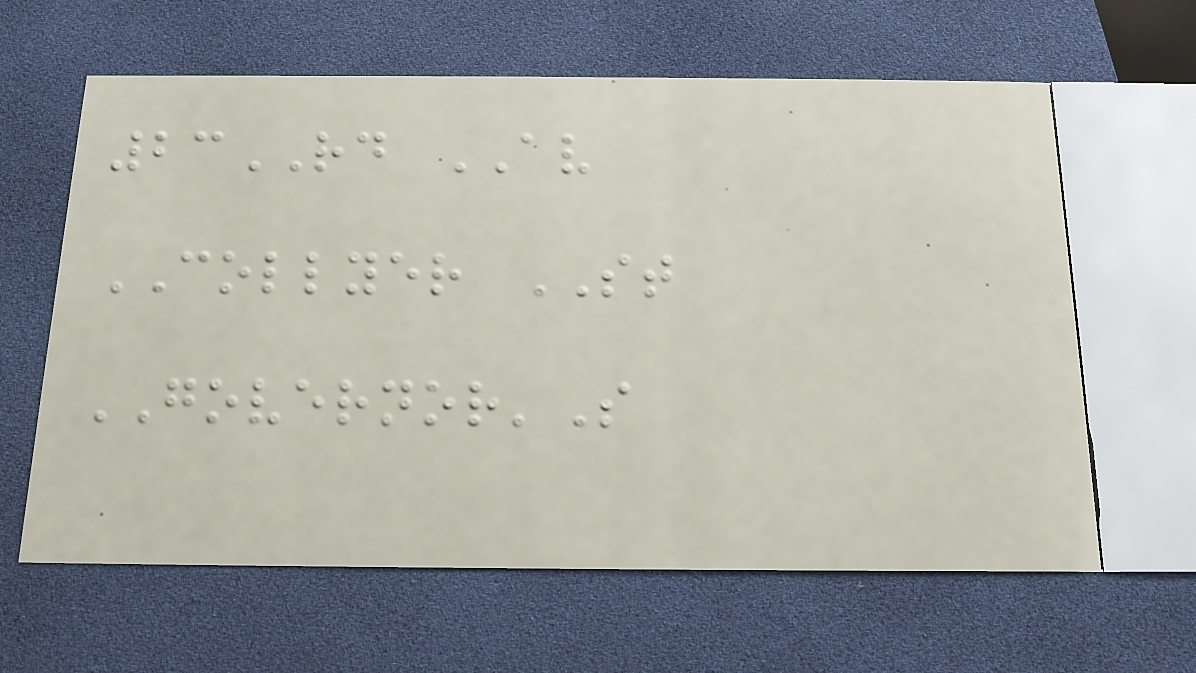23RD AV
COLLYER ST
GOVERNOR'S
